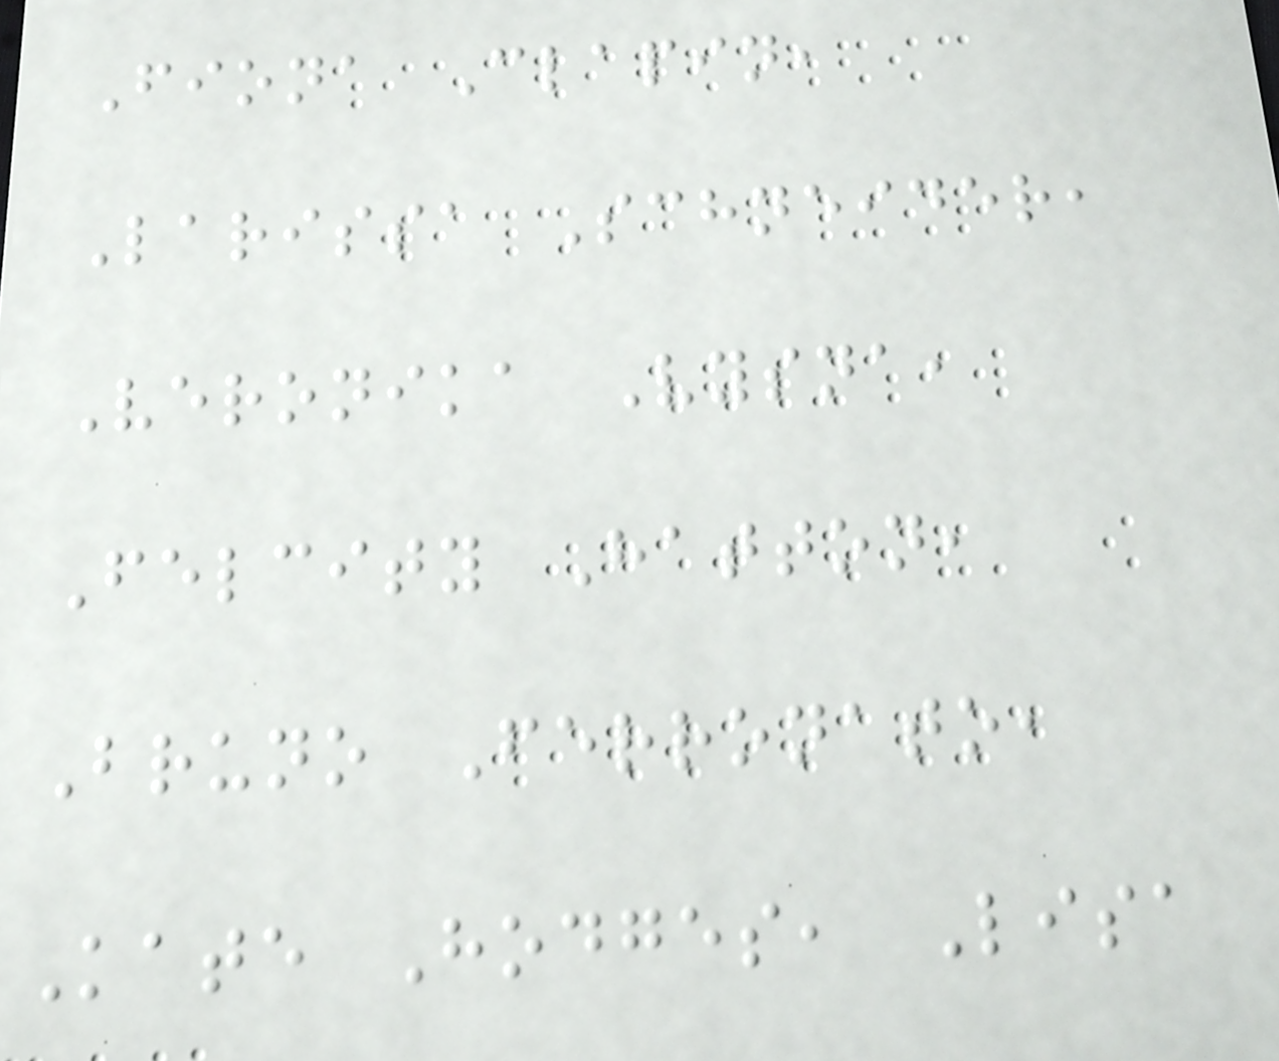Fiona Clapin,
Larissa Schneider,
Veronika Vysna,
Felcity Hatton,
Bruno Ferronato,
Kate Hodges, Lisa
